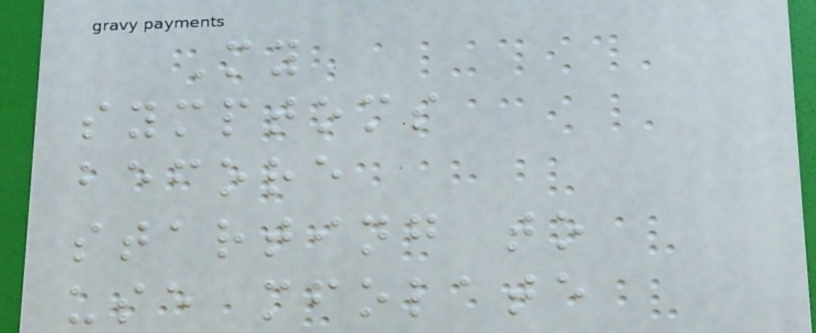My
symptoms
before
starting to
use mfolate
